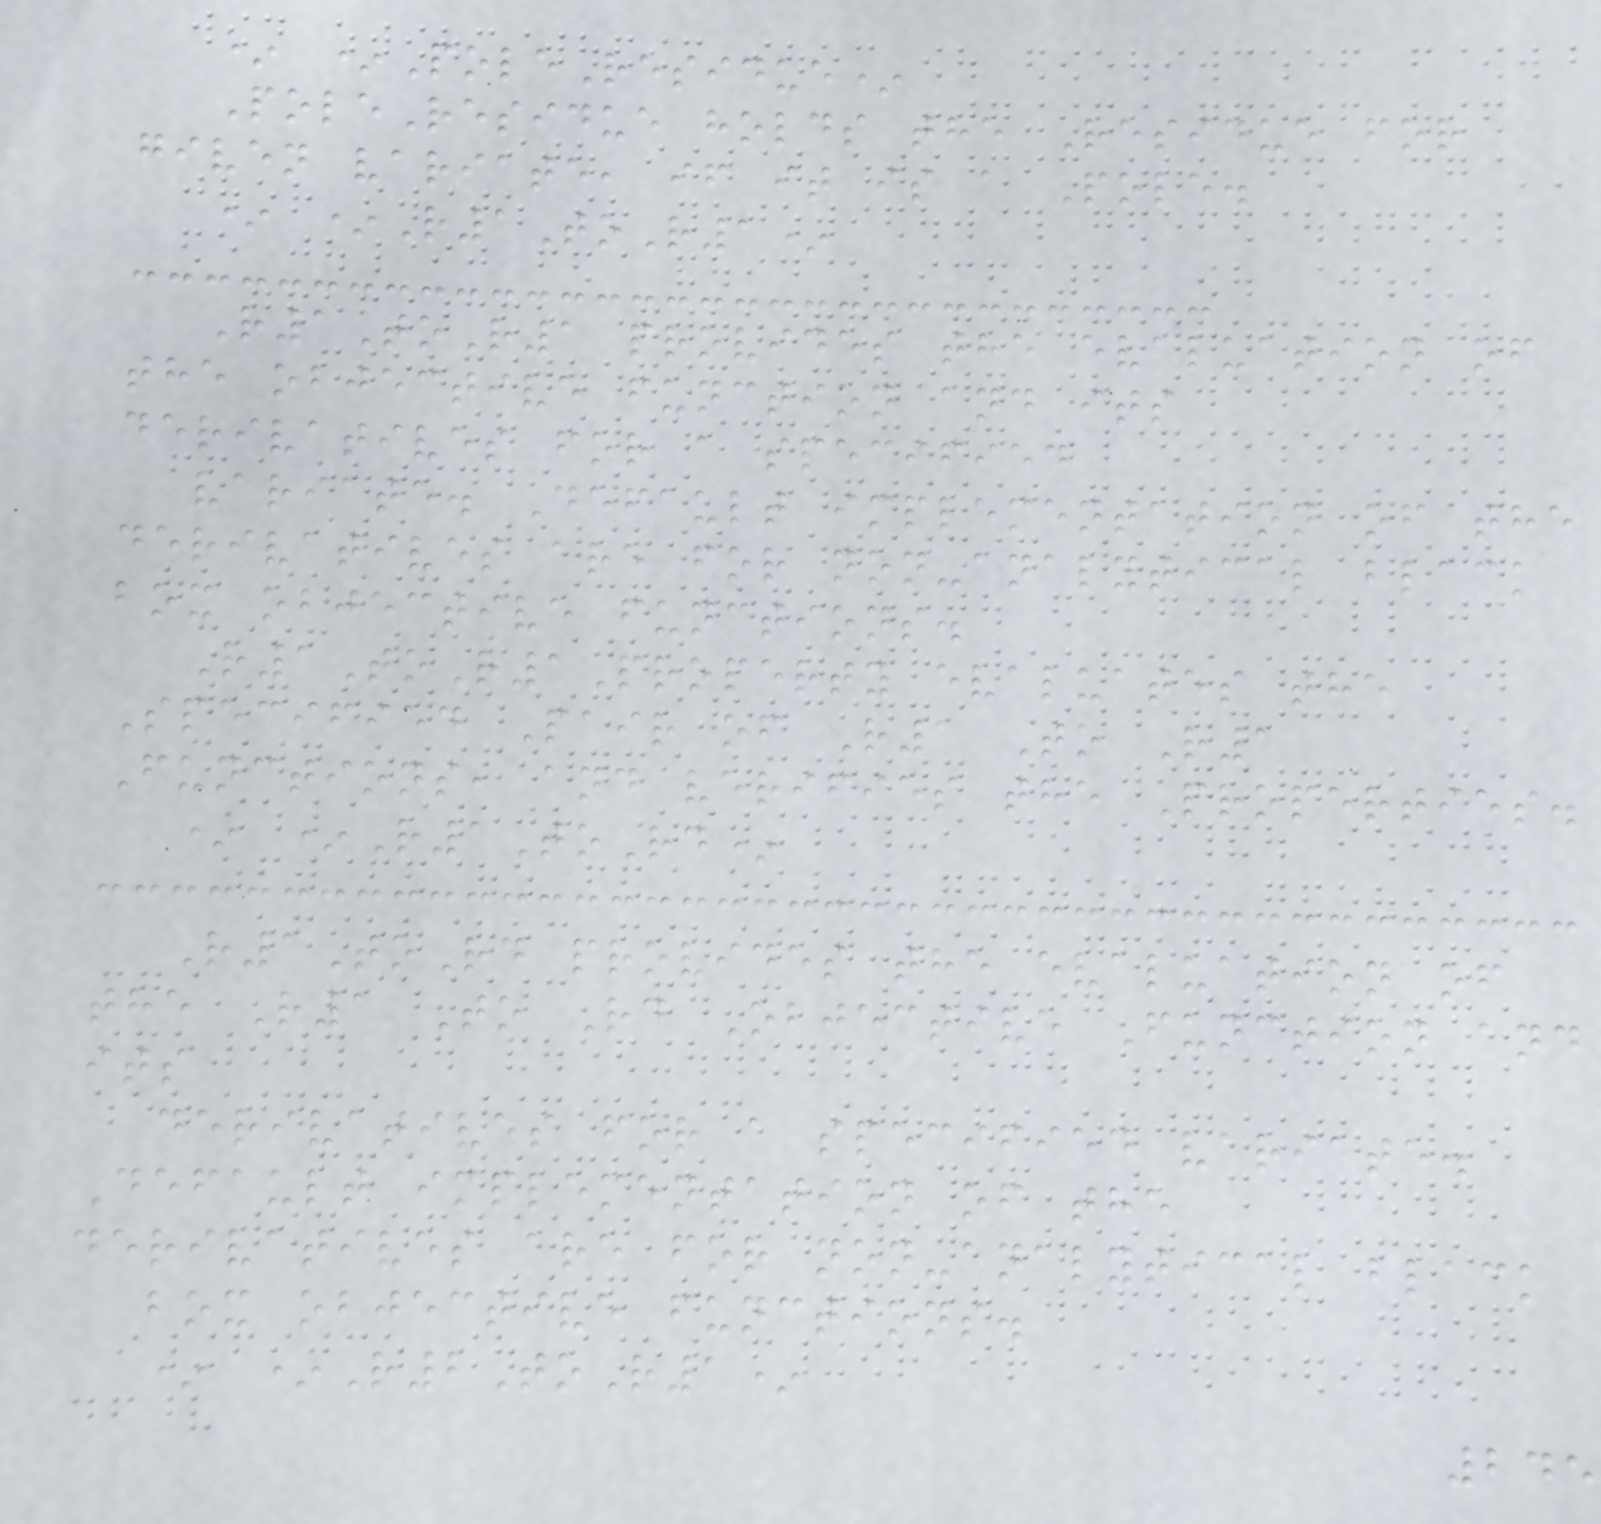* *PoleResidue*
PoleResidue holds the Residue for
given variate, if it is a Pole.
* *R1ToR1*
R1ToR1 provides the evaluation of
the objective function and its
derivatives for a specified
variate. Default implementation of the
derivatives are for non-analytical black
box objective functions.
R1ToR1Property evaluates the
Specified Pair of R1 To R1
Functions, and verifies the Properties.
* *R1ToRd*
R1ToRd provides the evaluation of
the R1 To Rd Objective Function and
its
derivatives for a specified variate.
Default implementation of the
derivatives are for non-analytical black
box objective functions.
* *R2ToR1*
245
